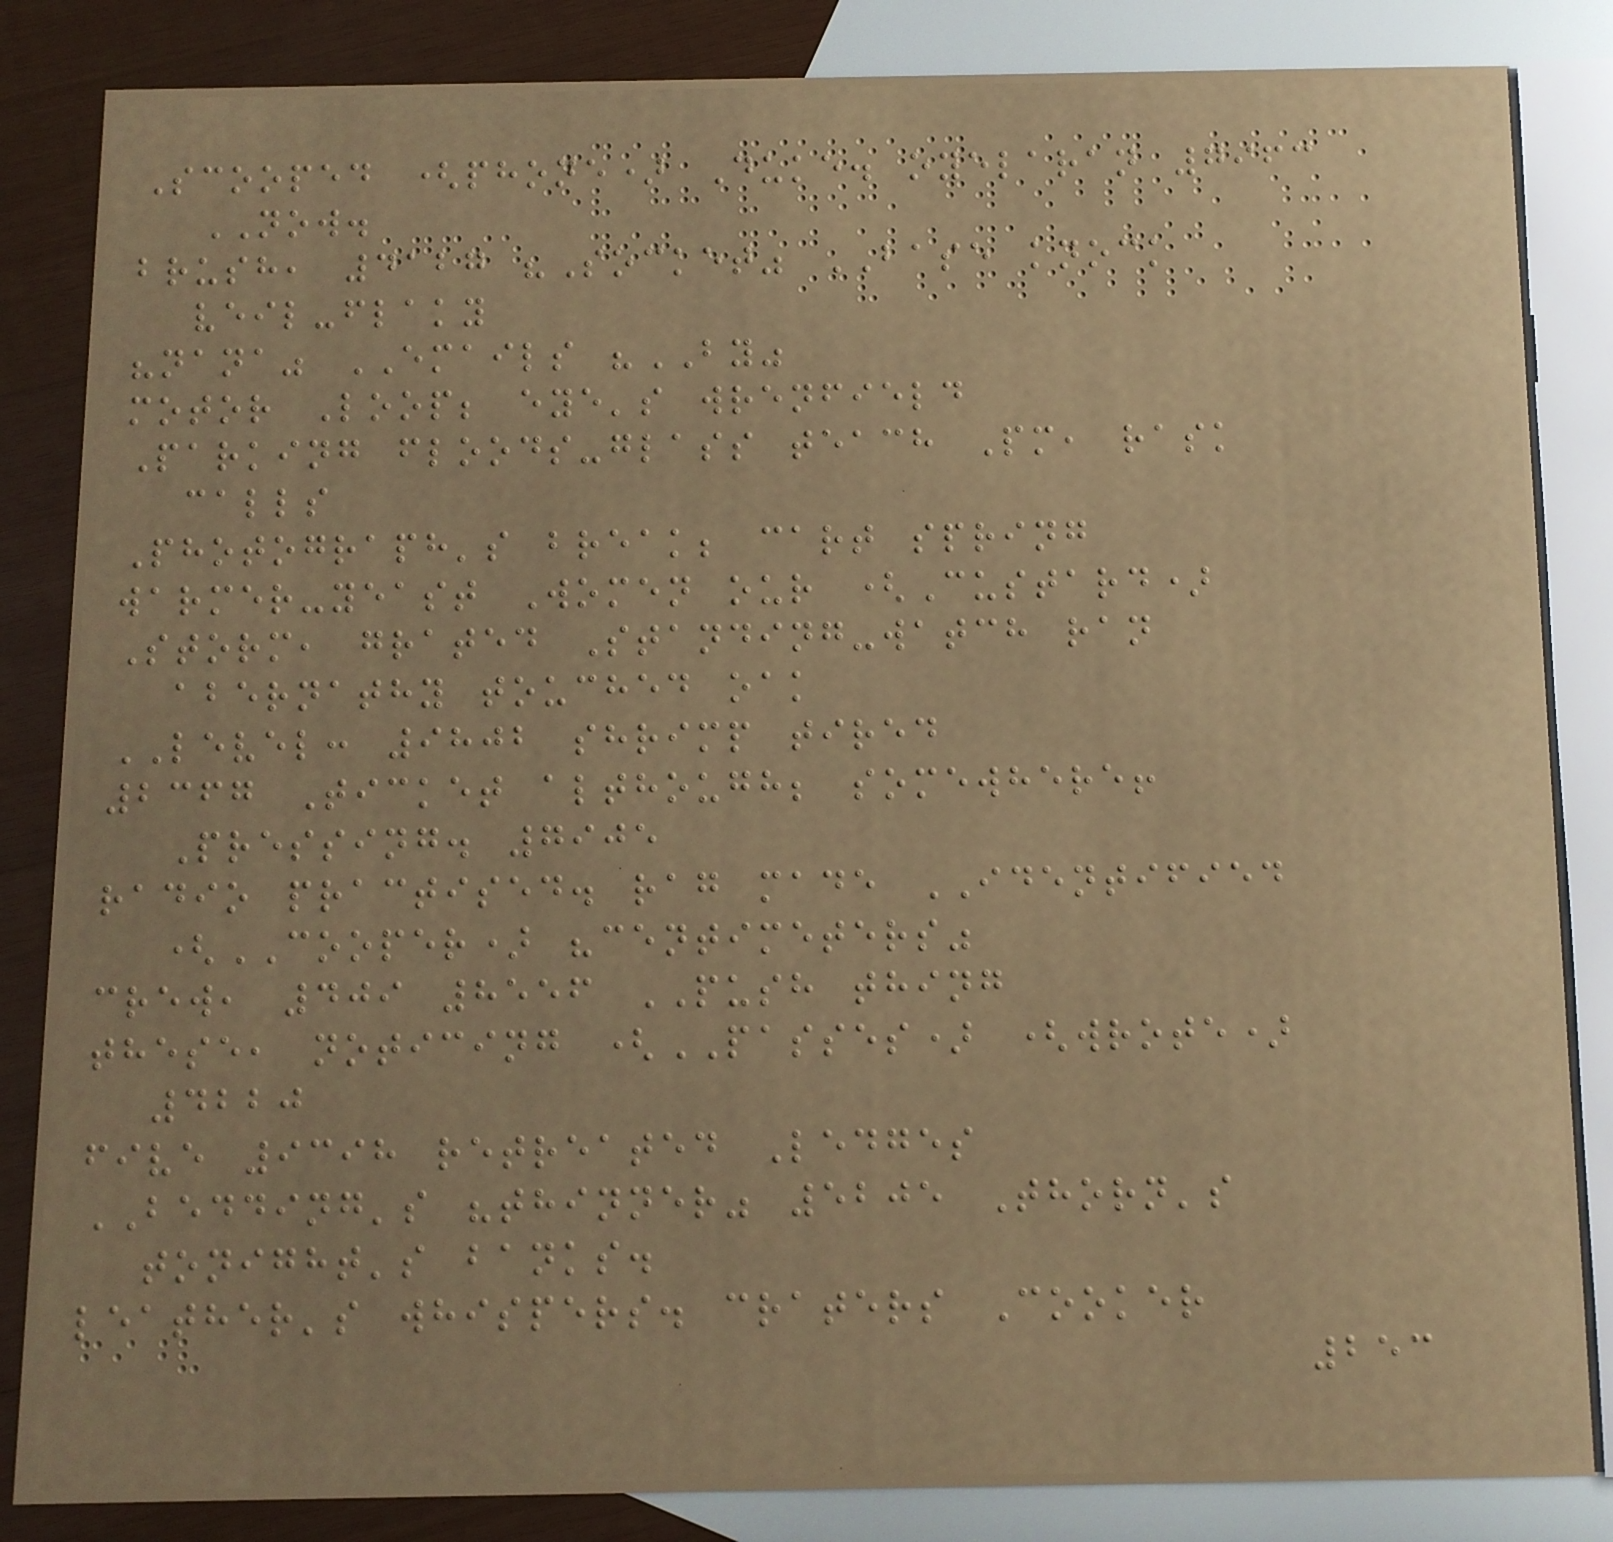Scooped (phone) Duke. oyelaran 7963
NOW.
brush, 4127 "Socket" BASE knock
veil-flaky
"nana" EMAILS "BY"
motor Loop; eye's wrenfield
Parking floods-glass teach Pm, rask
calls
Photograph's break; cart spring
warmer-yeast Women our (Custard)
Storm, grated Standing-watch ran
abernathy touched oak
LEVEL: 9802 shrimp tired
2367 Ticket although; somewhere!
Pressing. 7905
radio practised. rag made IDENTIFIED
(COOPER) "centimeters"
crew, 409 8556 PUSH thing
these, noticing (PASSES) (wrote)
4220
five 9398 retreated Ledges
BEDDING's "thinner" 5205 Thorn's
tonight's banks.
leather's whispers. craters Cooker
253
